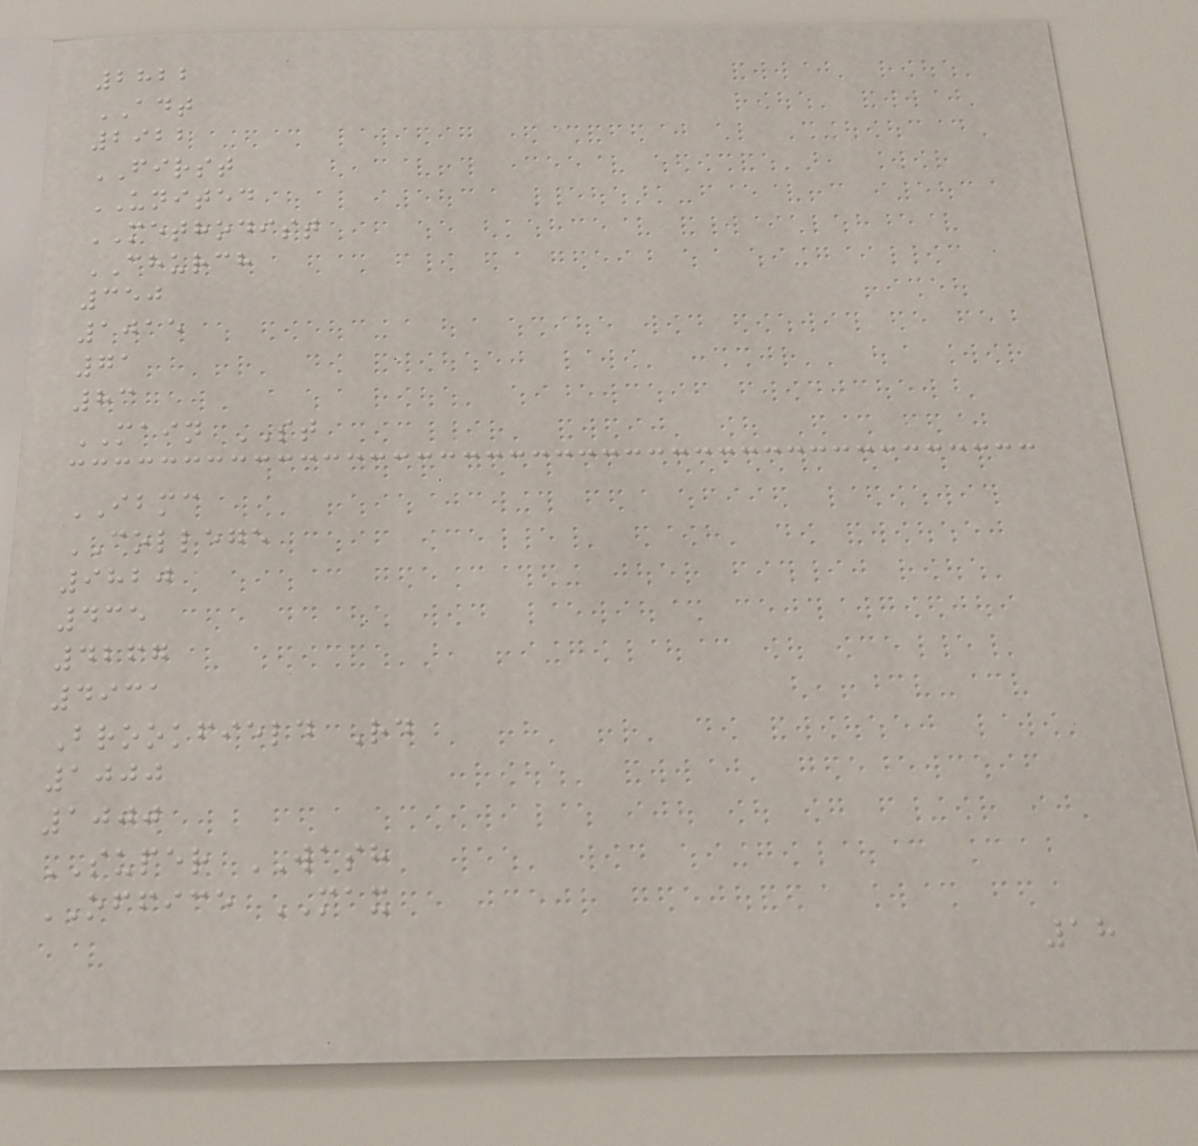2822
ADT
2922
FIRST
UNITED
METHODIST
CHURCH
350
1015
71
83
MAIN ST
IBMC
COLLEGE
9820
435
4267
4931
Brookfield Rd
1000
1000
SUPER WASH
OFFICE MAX
18
